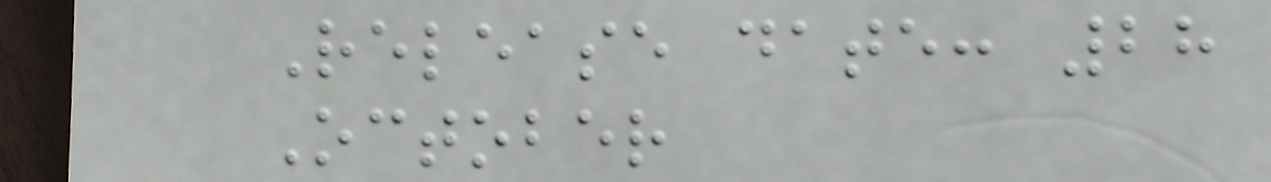Release date: 28
October
